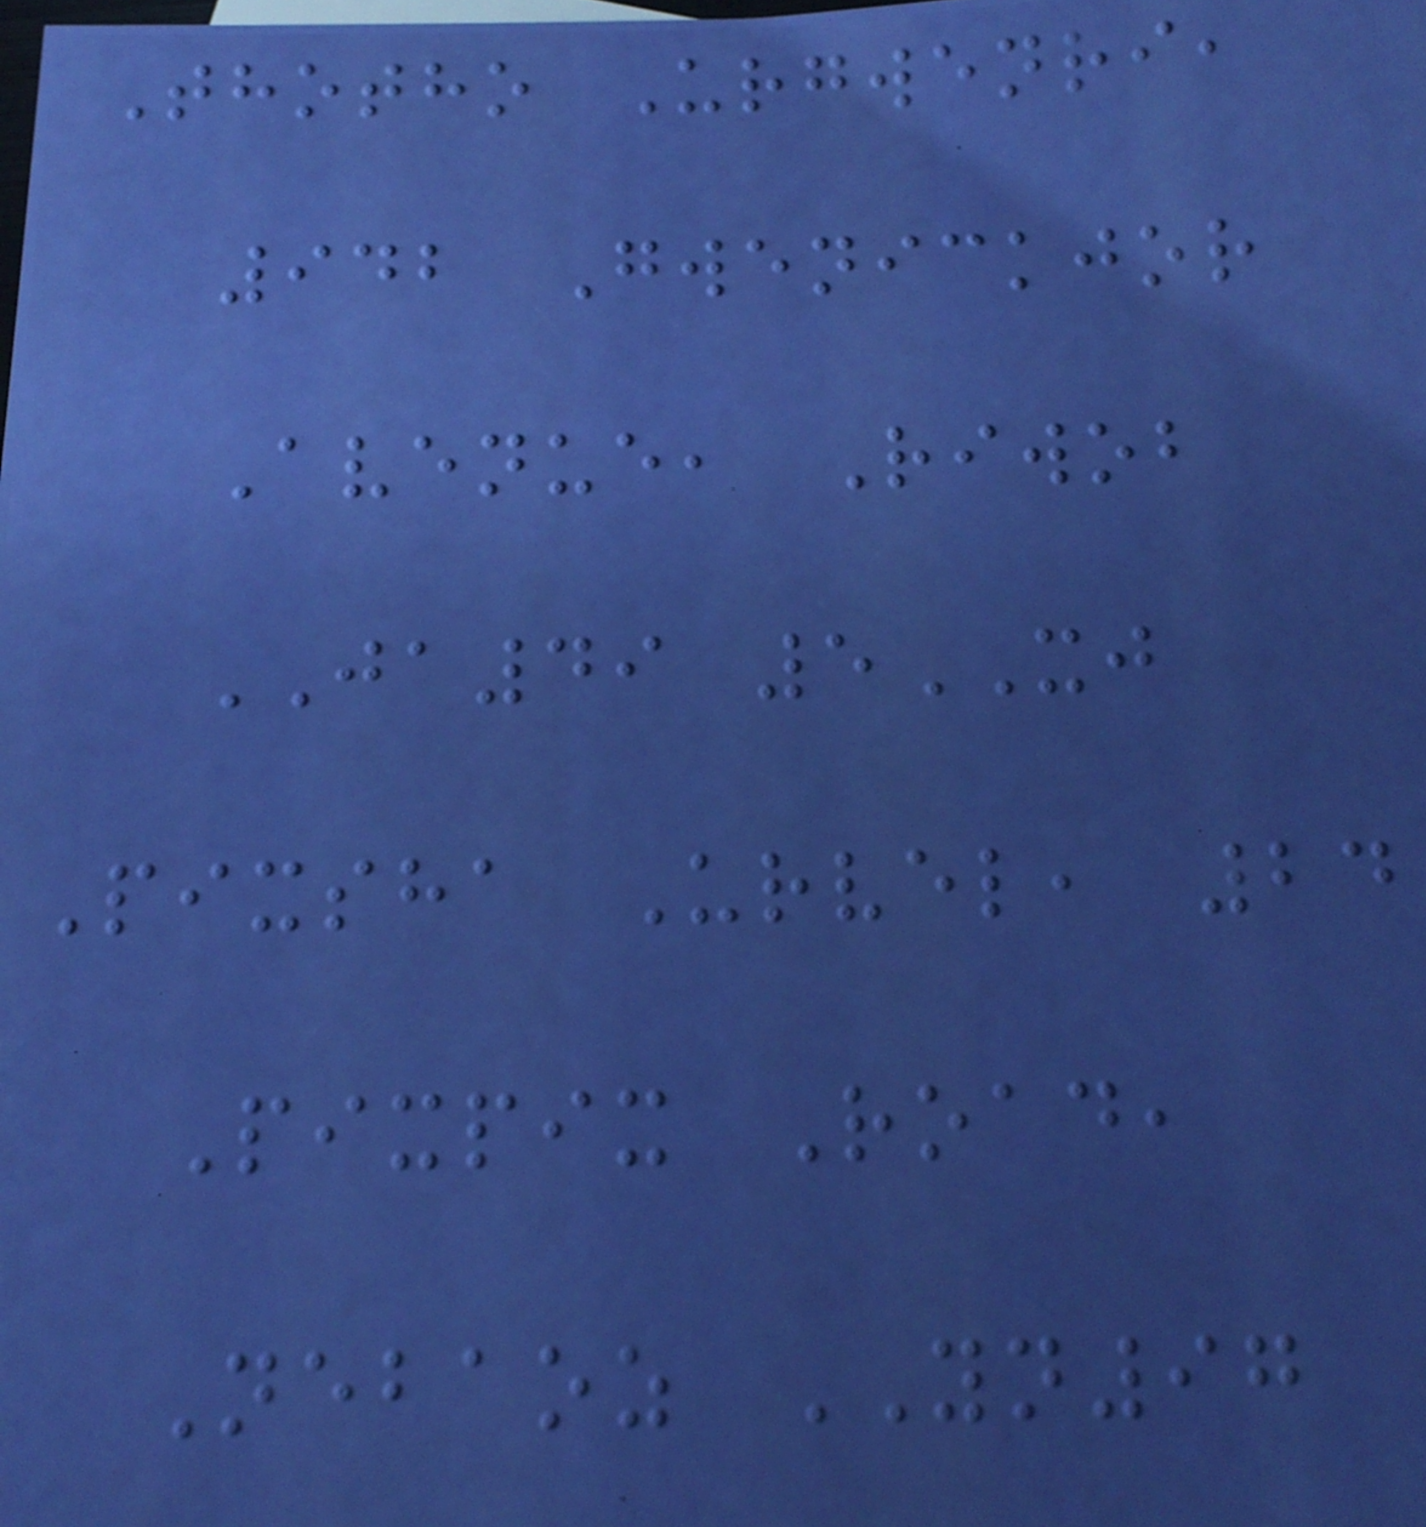Thotho Urgwenri,
942 Gwenickjor
Avenue, Riwob
JA49 5XJ
Pixsha Urvel, 24
Pixpix Road,
Nebaoz YN97
